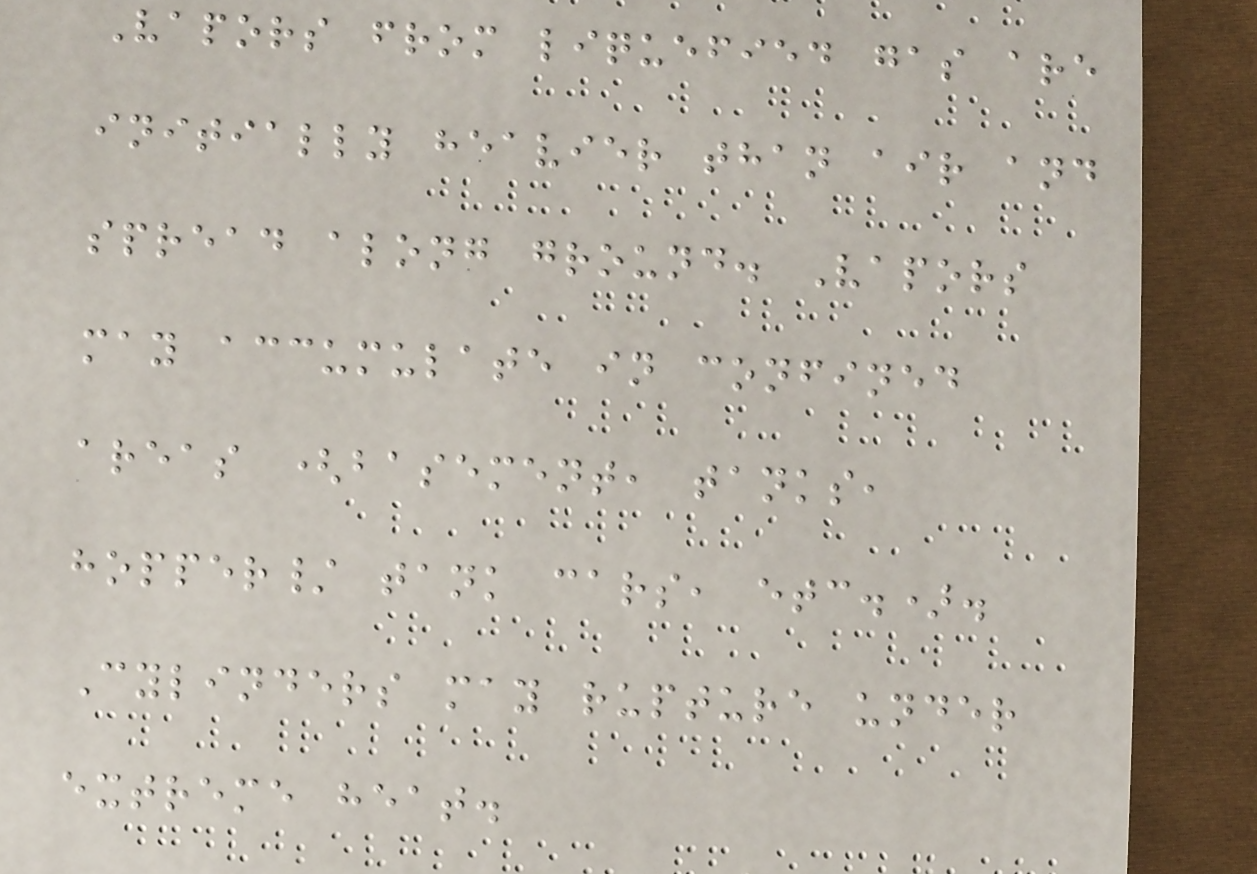Vapors from liquefied gas are
initially heavier than air and
spread along ground. Vapors
may accumulate in confined
areas (basement, tanks,
hopper/ tank cars, etc.).
Cylinders may rupture under
extreme heat.
